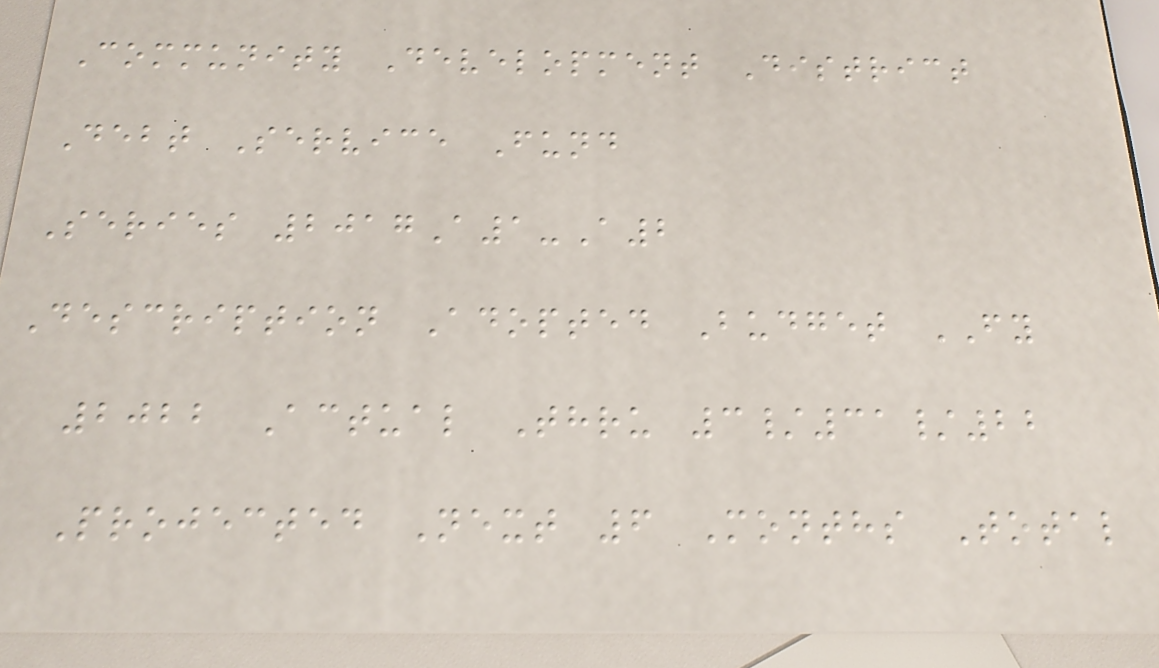Community Development District
Debt Service Fund
Series 2017A1-A2
Description Adopted Budget FY
2022 Actual Thru 3/31/22
Projected Next 6 Months Total
